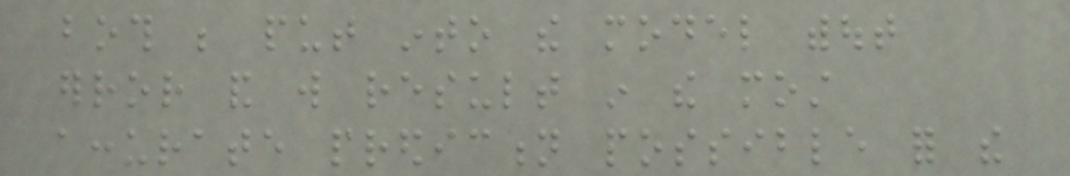both be put into the model without
error and will result in the most
accurate prediction possible for the
